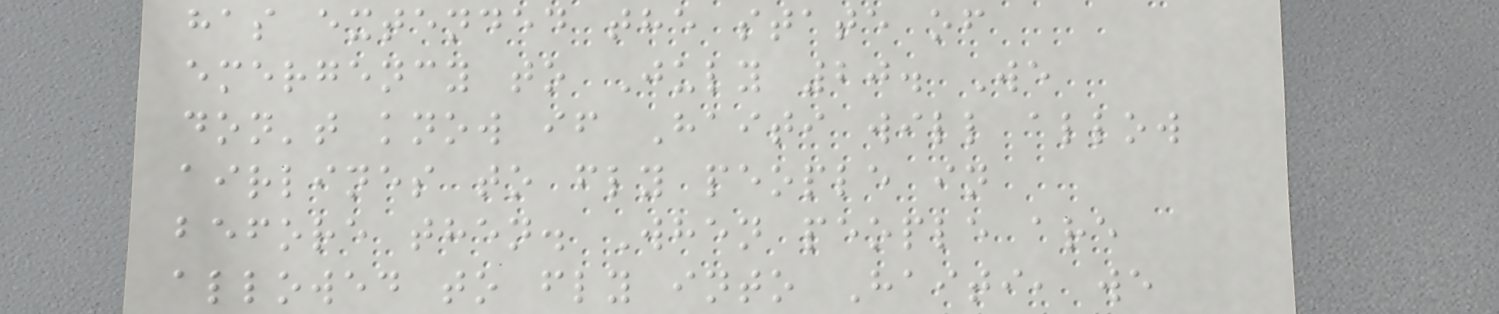has extended the state of
emergency to July 20. We
don't know if Haiti will allow
airlines to fly people in
before then. When people are
allowed to fly into Haiti, we
